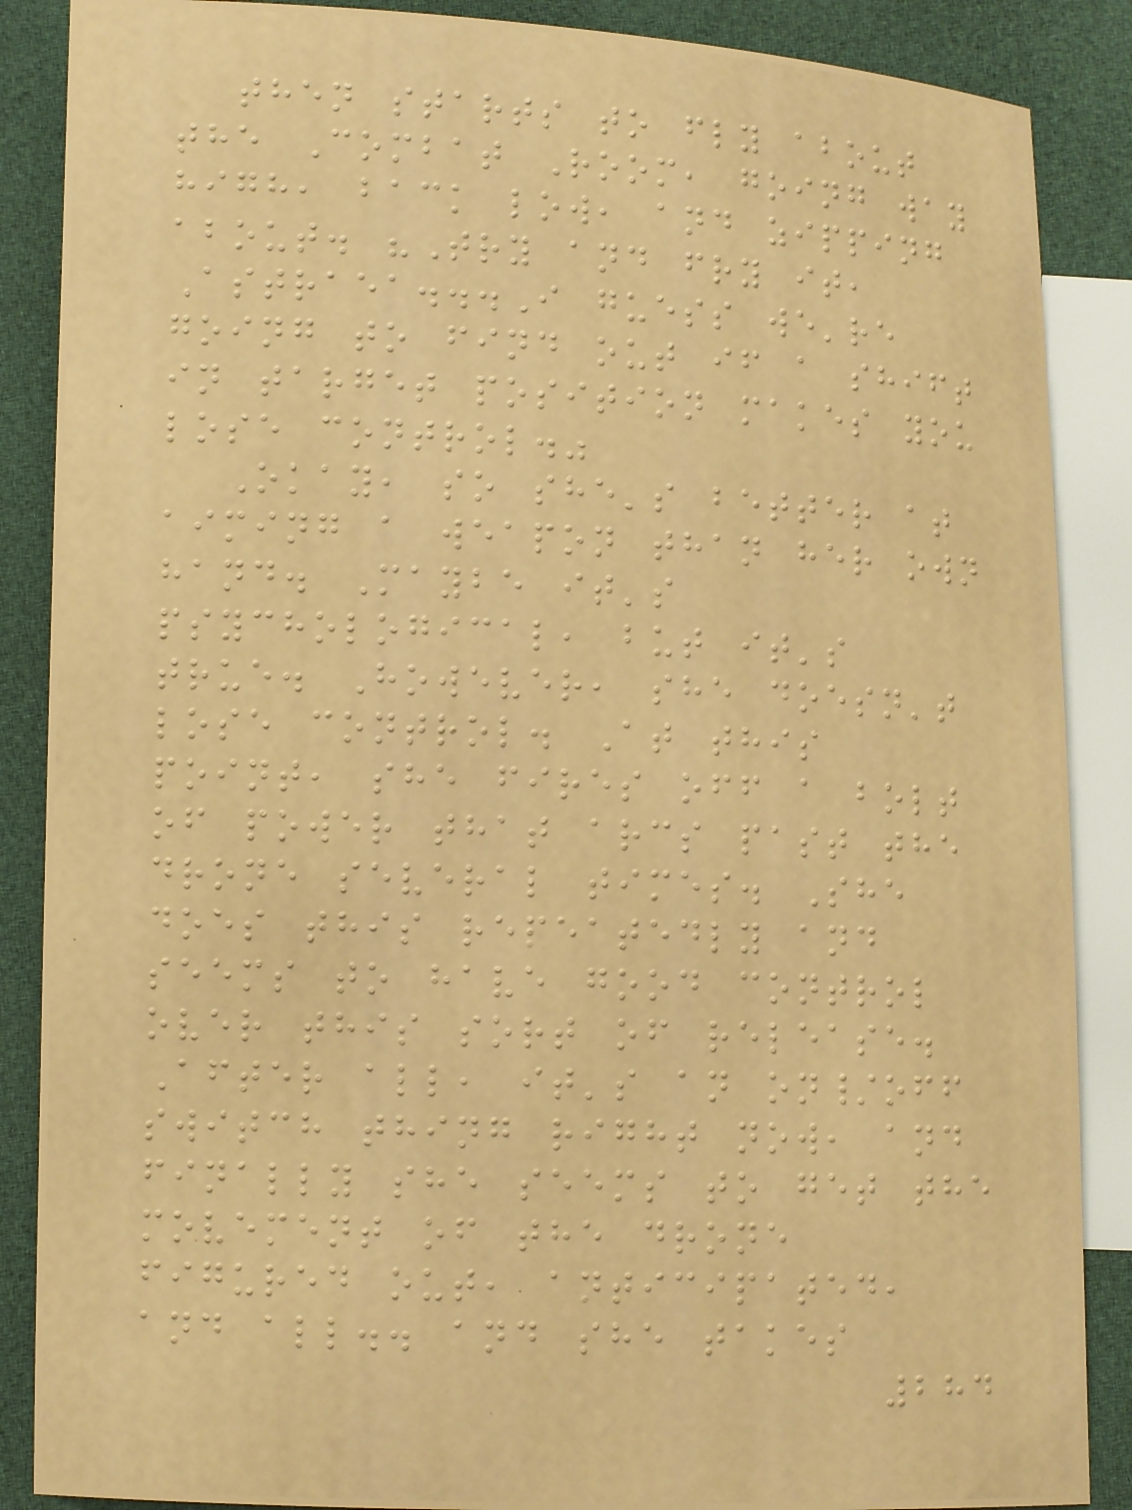then starts to fly about
the Combat Room, going way
high, back low, and zipping
about. "Try and fry it,
Astraea...I guess we're
going to find out if a shift
in target position makes you
lose control."
Okay, so she's better at
aiming a weapon than her own
hand. Maybe it's
psychological, but it's
true. However, she doesn't
lose control. At this
point, she fires off a bolt
of power that arcs past the
drone several times. She
does this repeatedly and
seems to have good control
over this sort of release.
After all, it's an on/off
switch thing right now, and
finally she seems to get the
movement of the drone
figured out, anticipated,
and all.. and she takes
284
